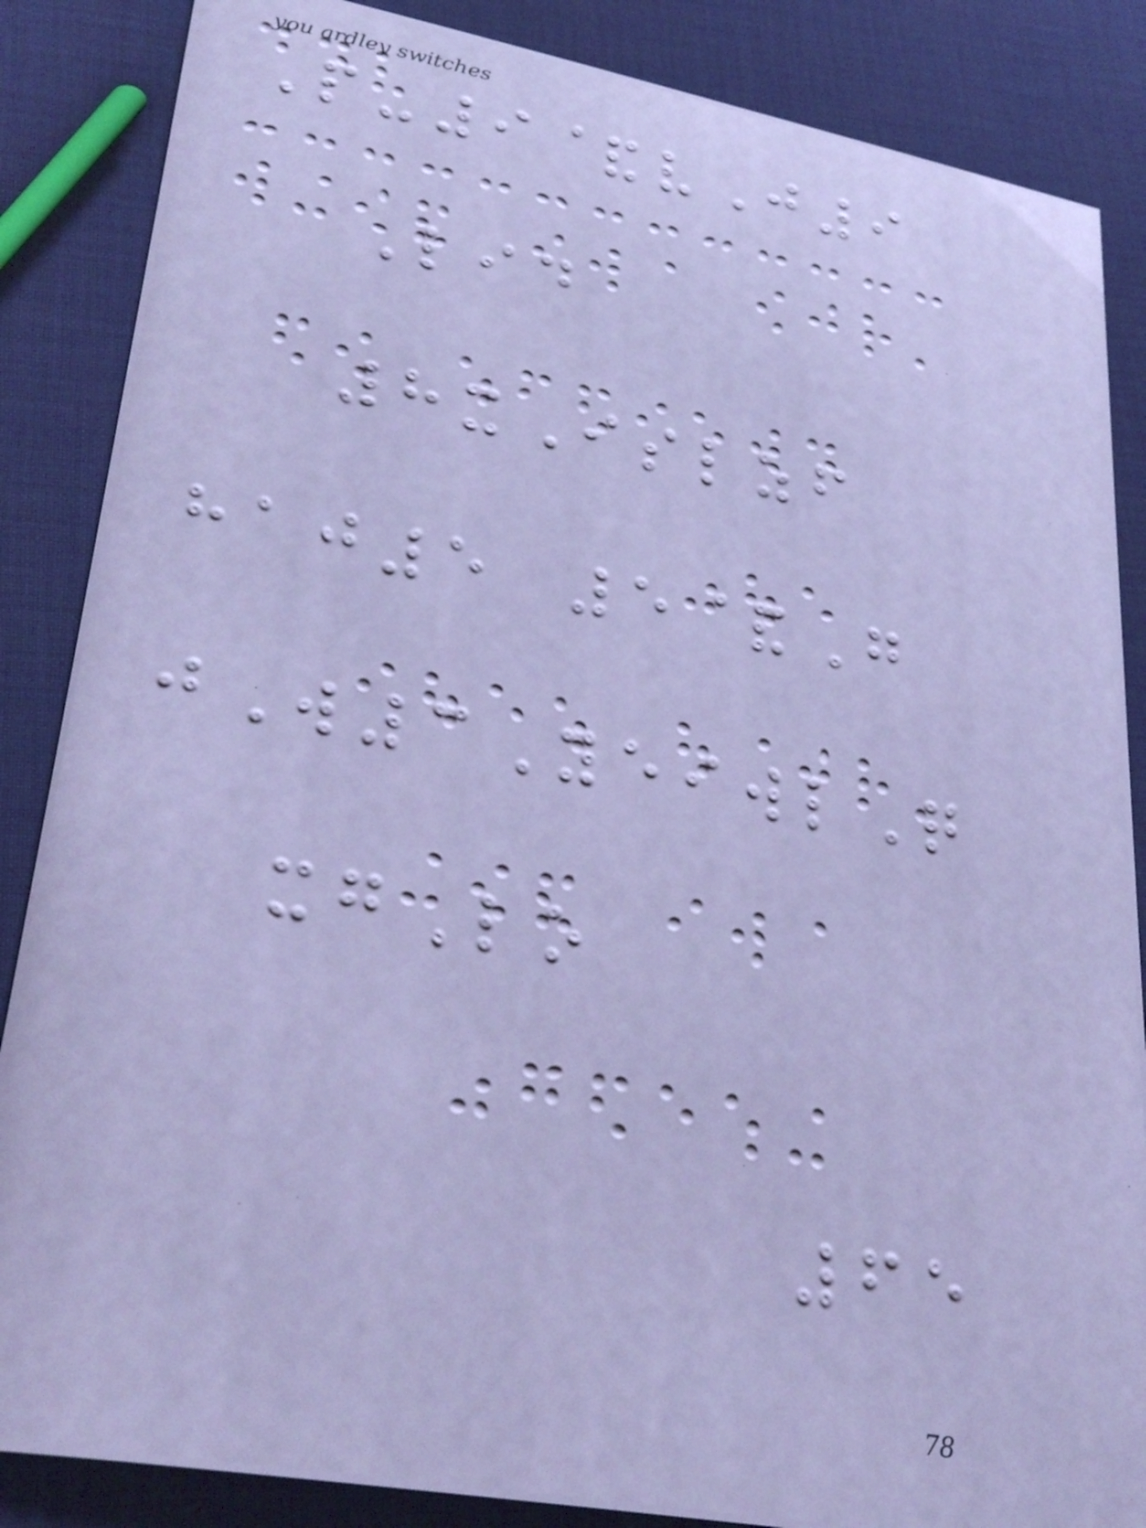P-9&vJ9
Lid
8xIslzf
haj5 5&G
jW3YeiwlQ
xgLo
65
